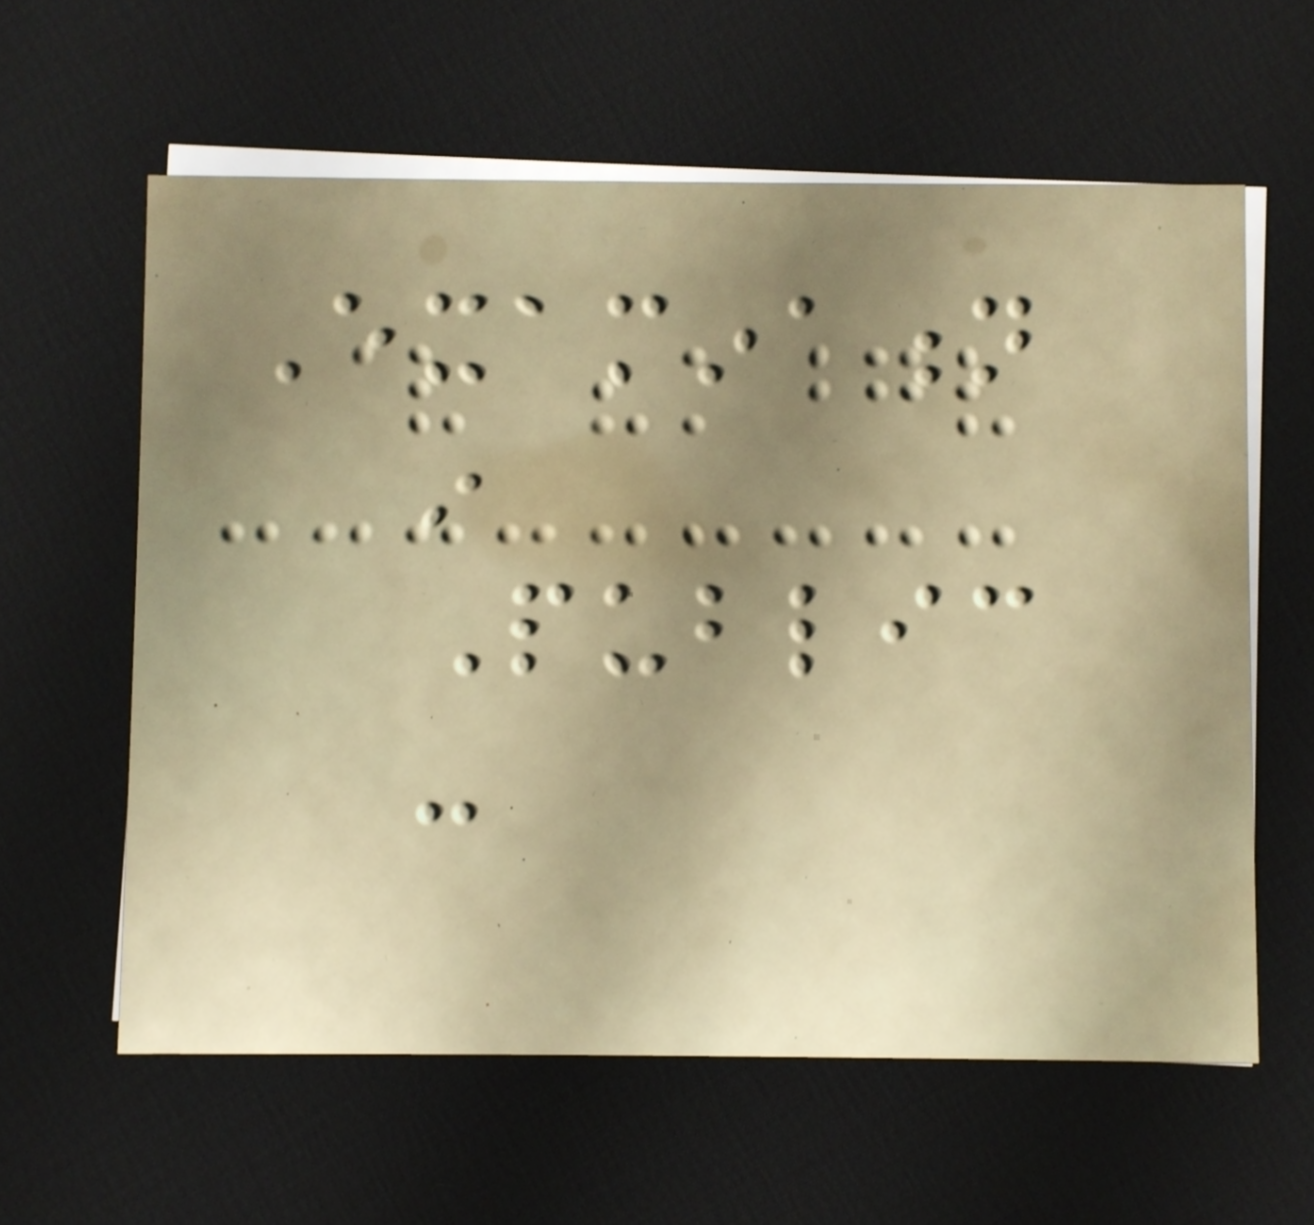Examination
in
Public
-
